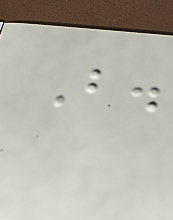B.
